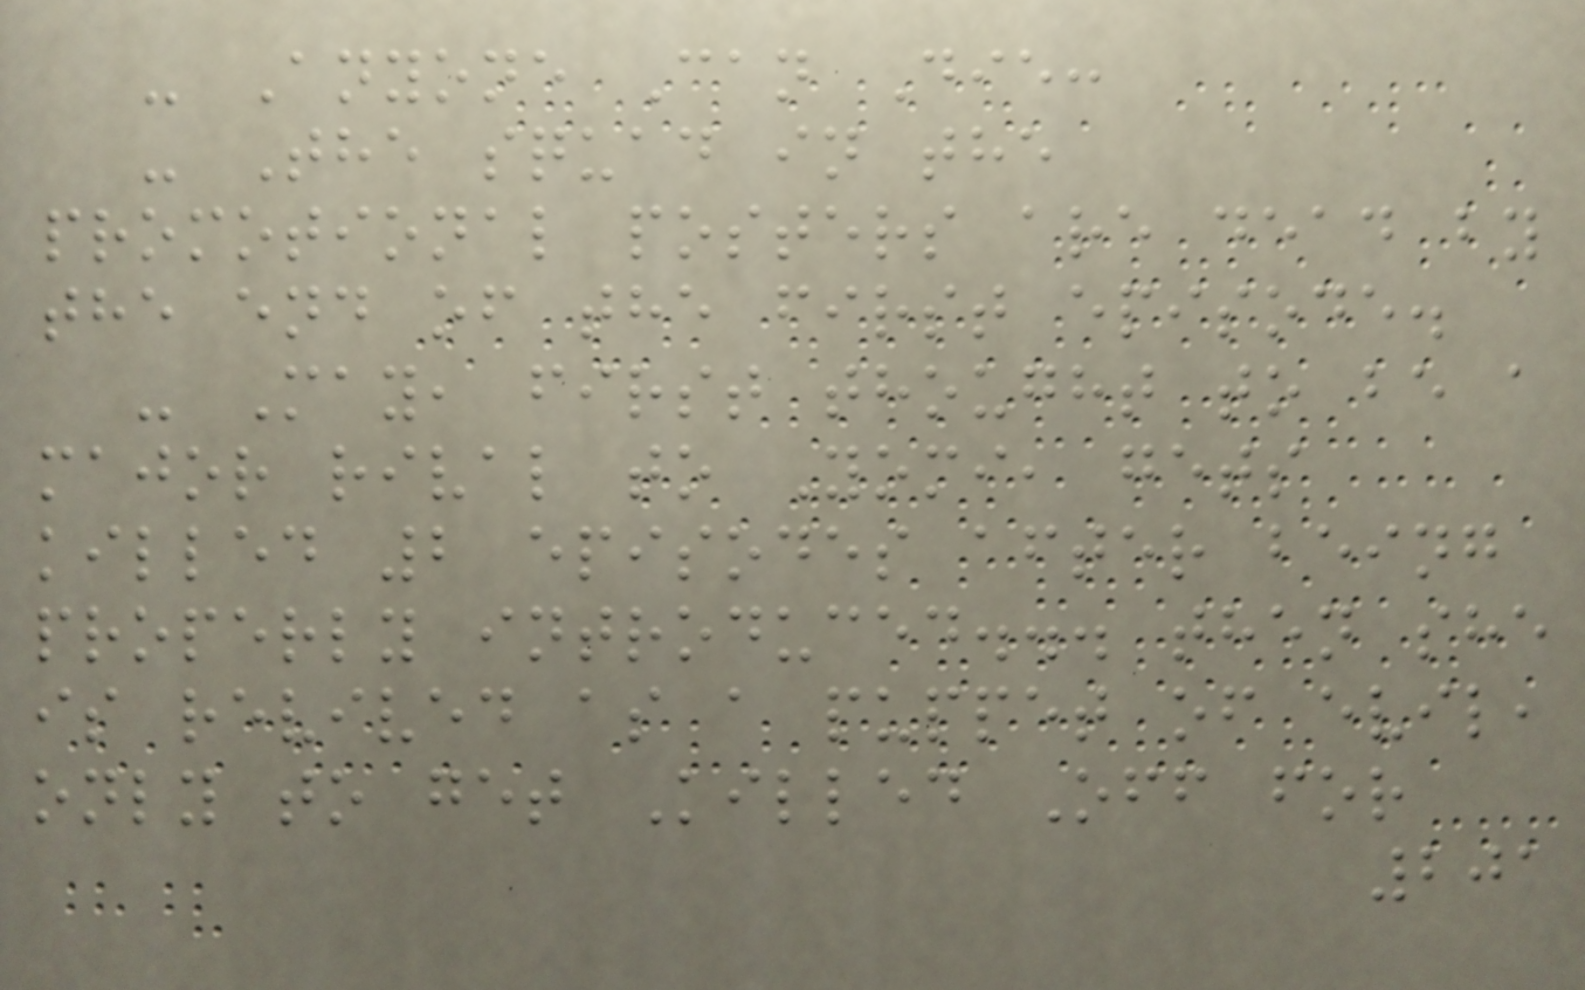- Anyone Can Die:
- The squad in the
promotional posters are dead by
the end of the first episode.
- May, first thought to be a
major rival to Yomi, gets
killed 2 episodes after being
properly introduced... then she
is revived as a puppet of evil,
only to get Killed Off for
201
